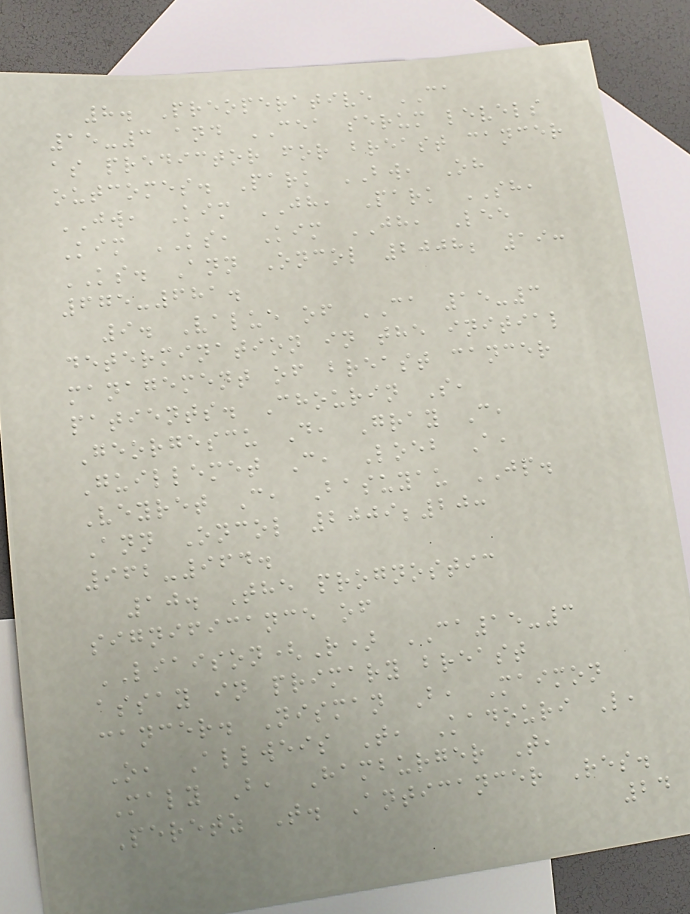8. Preoperative CA
15-3 and CEA serum levels
as predictor for breast cancer
outcomes. Park BW, Oh
JW, Kim JH, Park SH,
Kim KS, Kim JH, Lee
KS. Ann Oncol 2008; 19:
675-681.
9. Value of CA 15-3
determination in the initial
management of breast cancer
patients. Chourin S,
Georgescu D, Gray C,
Guillemet C, Loeb A,
Veyret C, Basuyau JP.
Ann Oncol 2009;20:
962-964.
10. The prognostic
significance of
LIAISON(R) CA15-3
assay in primary breast
cancer. Nisman B, Maimon
O, Allweis T, Kadouri L,
Maly B, Hamburger T,
Peretz T. Anticancer Res.
24
